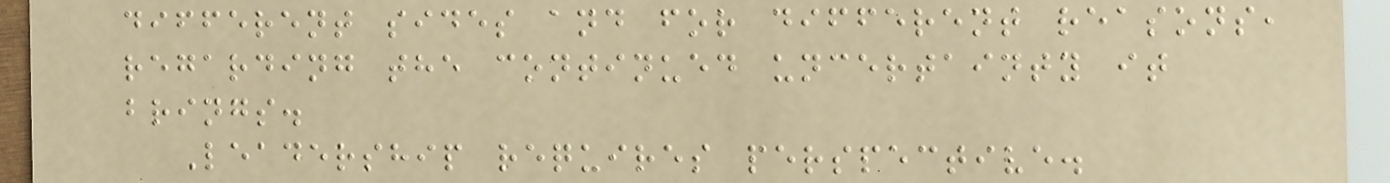different sides and for different reasons,
regarding the continued uncertainty it
brings.
Leadership requires perspective.
